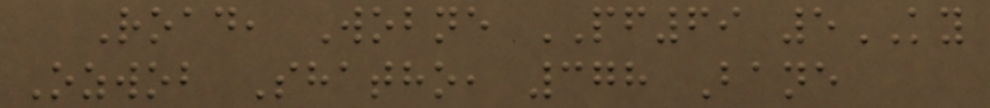Road, Wobne PF69 5KY
Ozwob Shatho, 378 Bane
